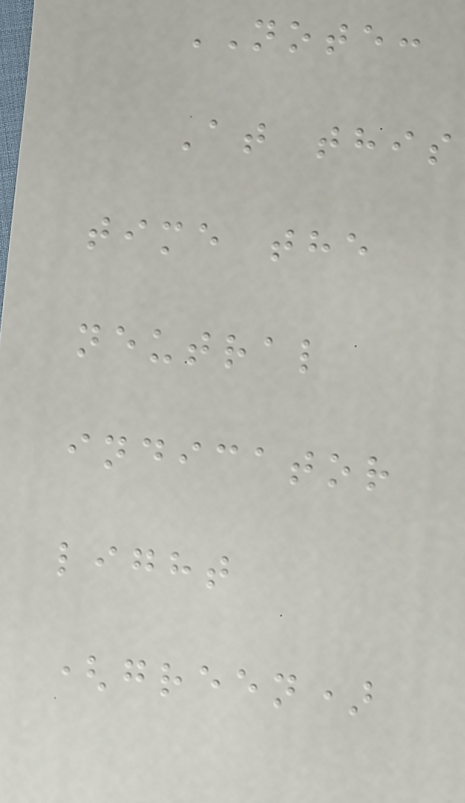NOTE:
At this
time the
neutral
indicator
light
(green)
